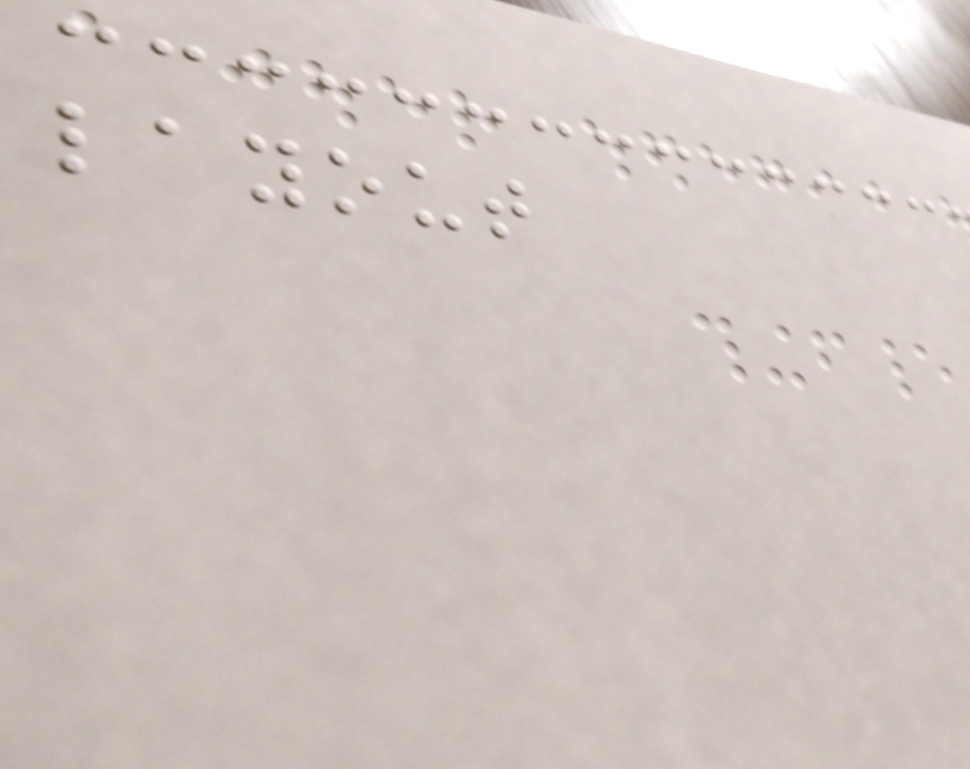layout
